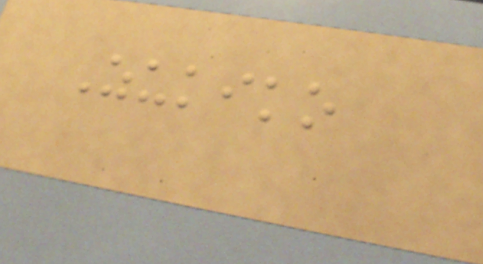Zukiko
